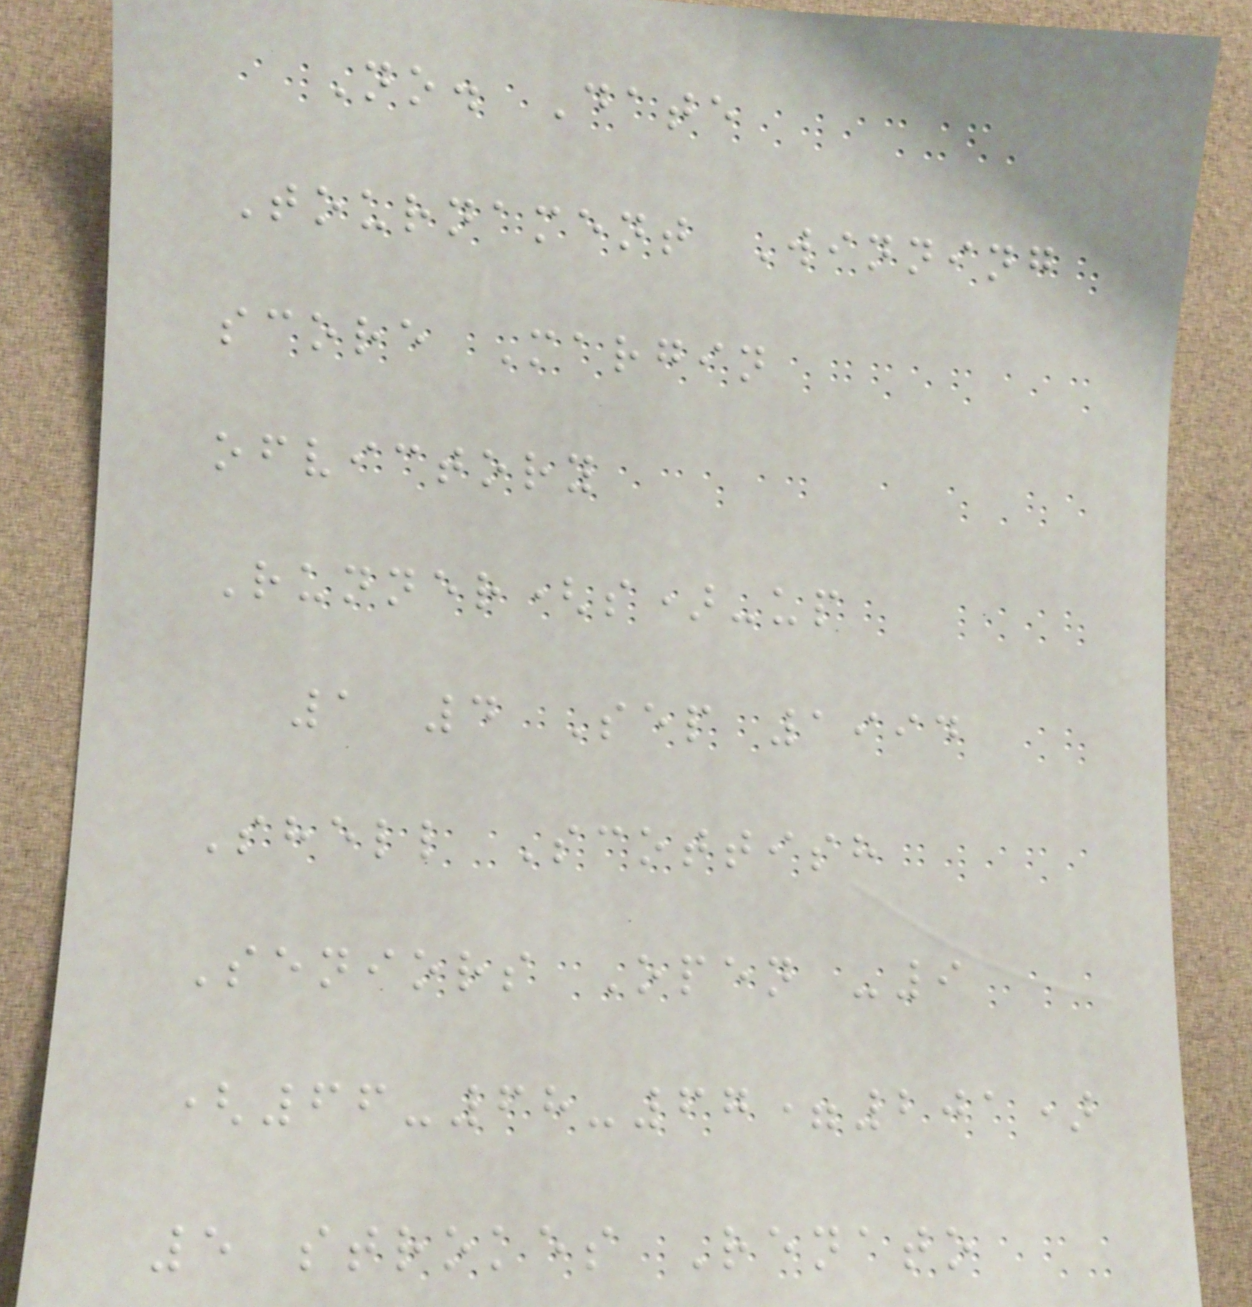No. Date
Tournament Winning
score Margin
ofvictory
Runner(s)-up
1 4 Sep 1994
Shell Scottish
Seniors Open -9
(66-68-67=201)
5 strokes Renato
